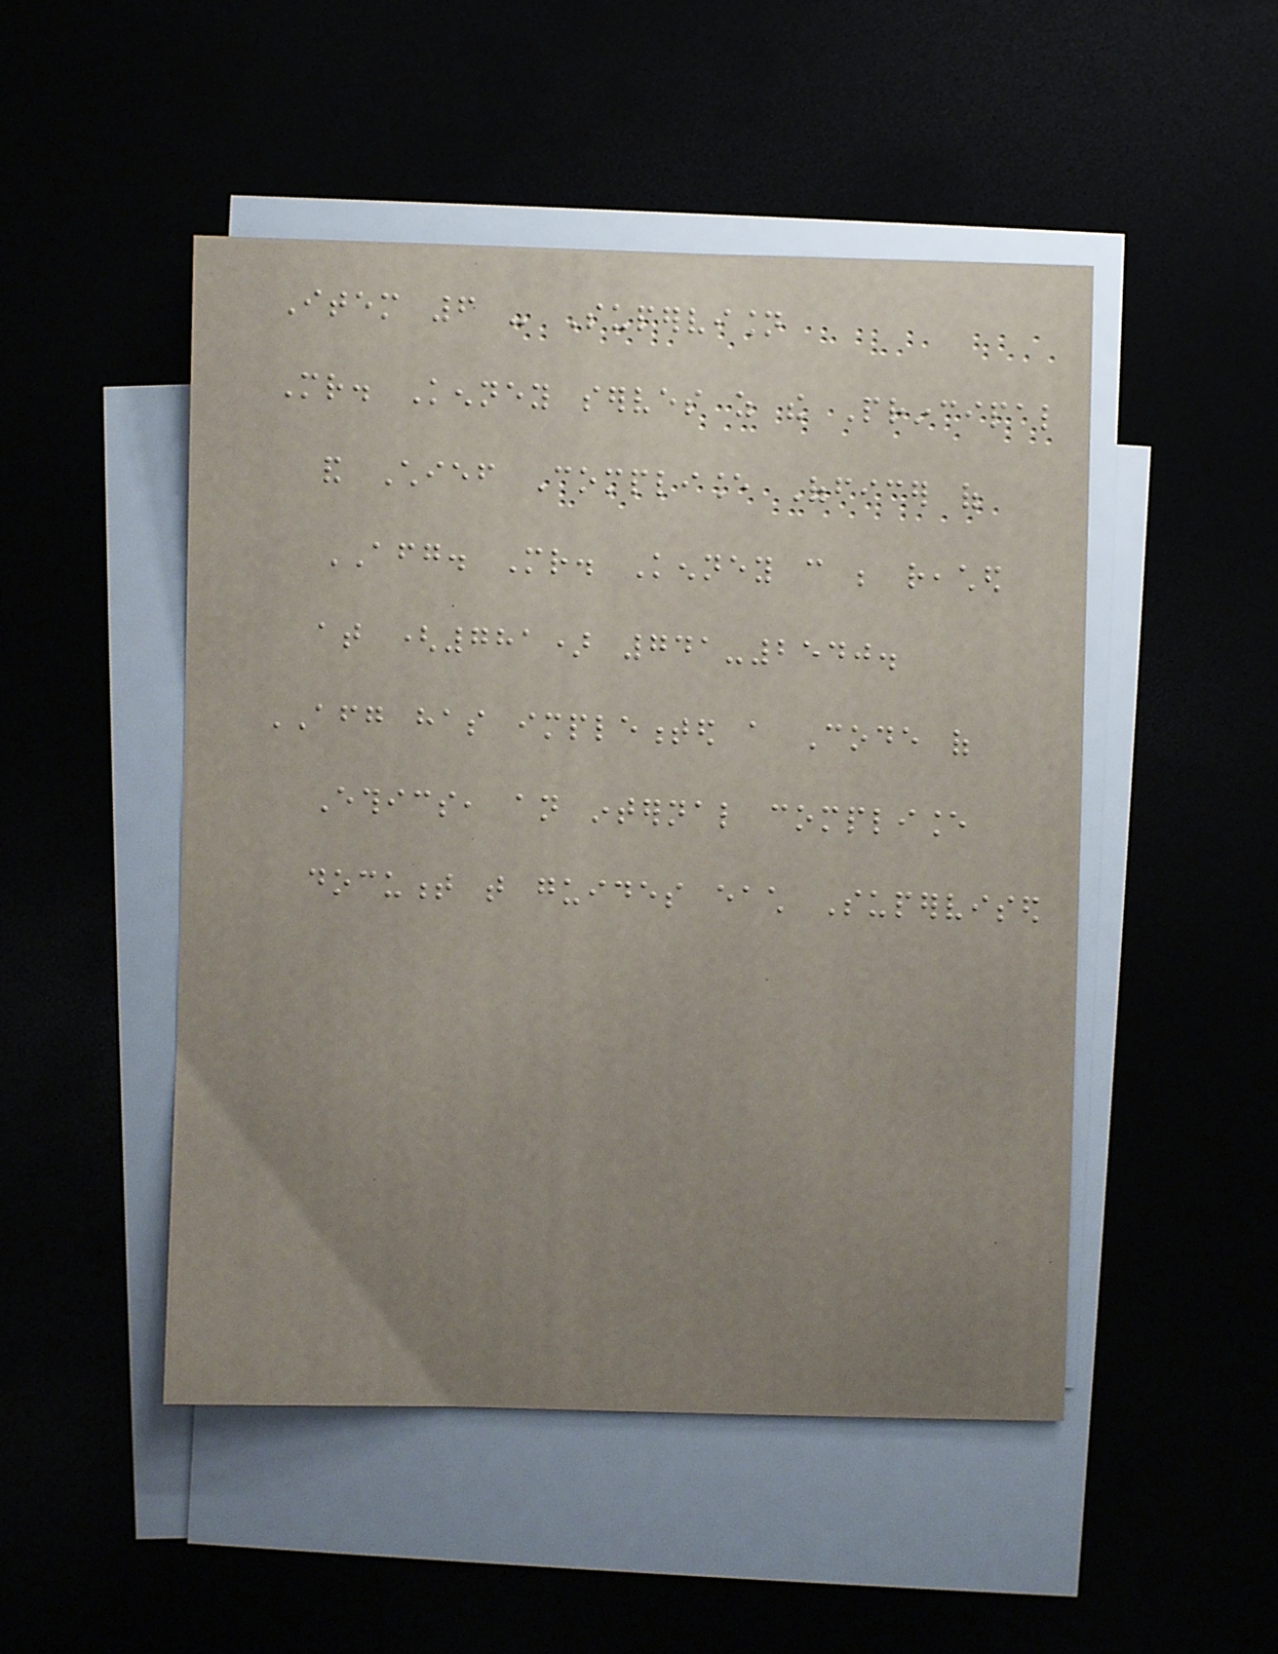Item 6 - Supervision
Mr. Kenney serves as the Principal
and Chief Compliance Officer of
AFG. Mr. Kenney can be reached
at (781) 741-2540.
AFG has implemented a Code of
Ethics, an internal compliance
document that guides each Supervised
